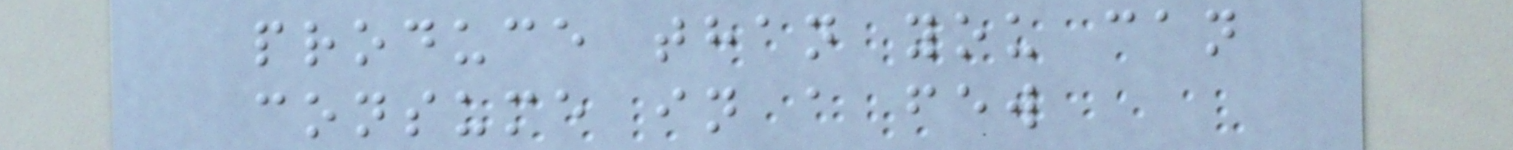produce than you can
consume in a few
